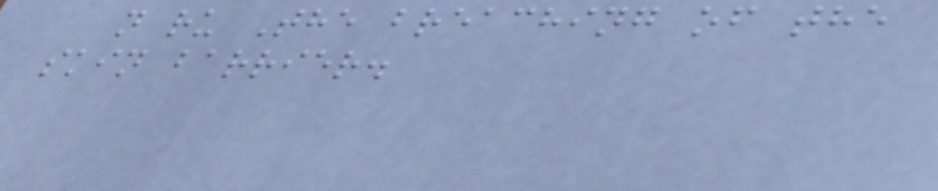n ru The breaching of the
skin barrier.
